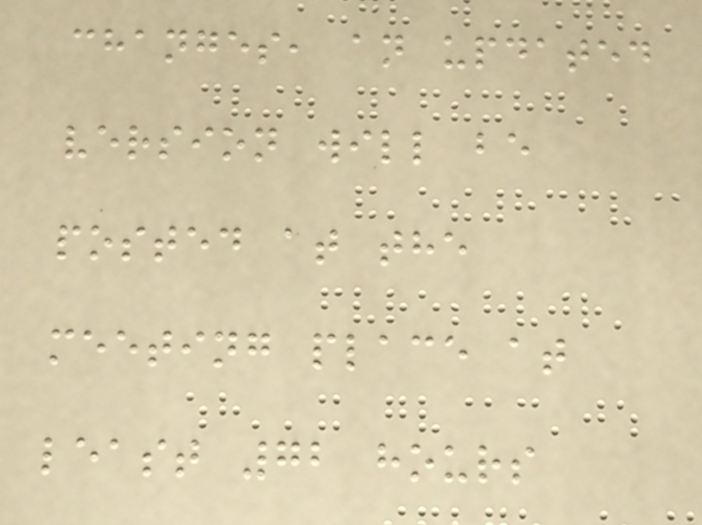changes, an updated
version will be
posted at the
meeting place at
least 72 hours
